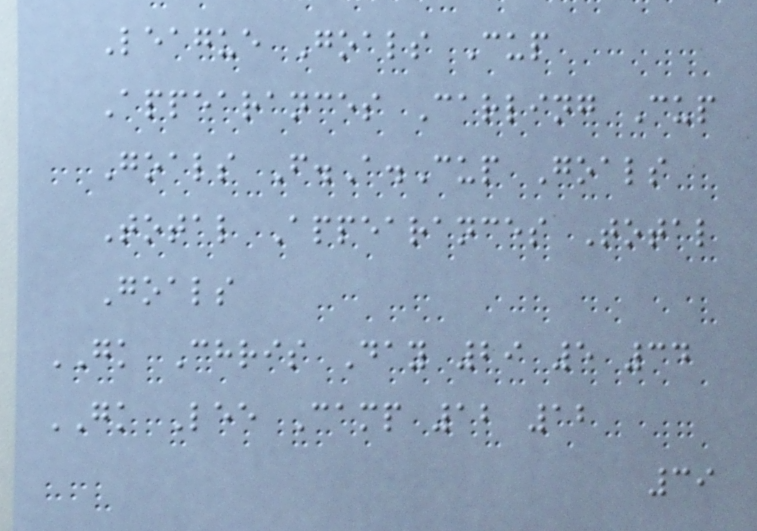League Goals Cup
Appearances Carling Cup
Goals F.A.Cup Goals
Total Appearances Total
Goals
GK Chris Day 29 5 34
GK Lee Camp 12 12
39
